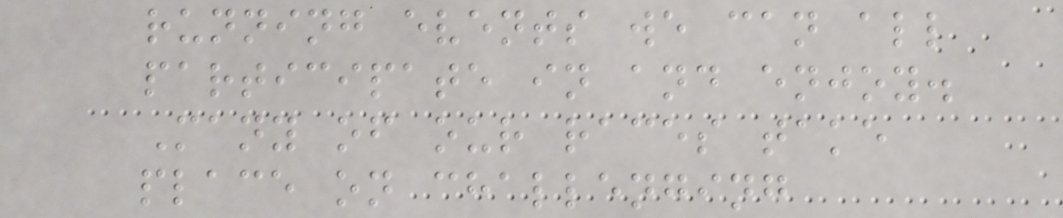running events we can all
participate in and enjoy.
Many of our races take
place on challenging
